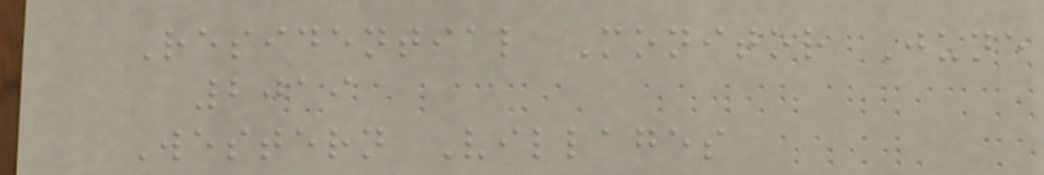Residential Monitor June
2019
Western Villages
